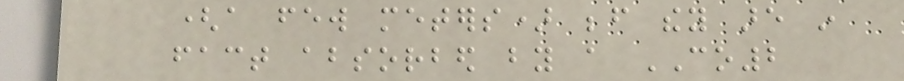(a few meters) before they are in
fact absorbed by a CO2
